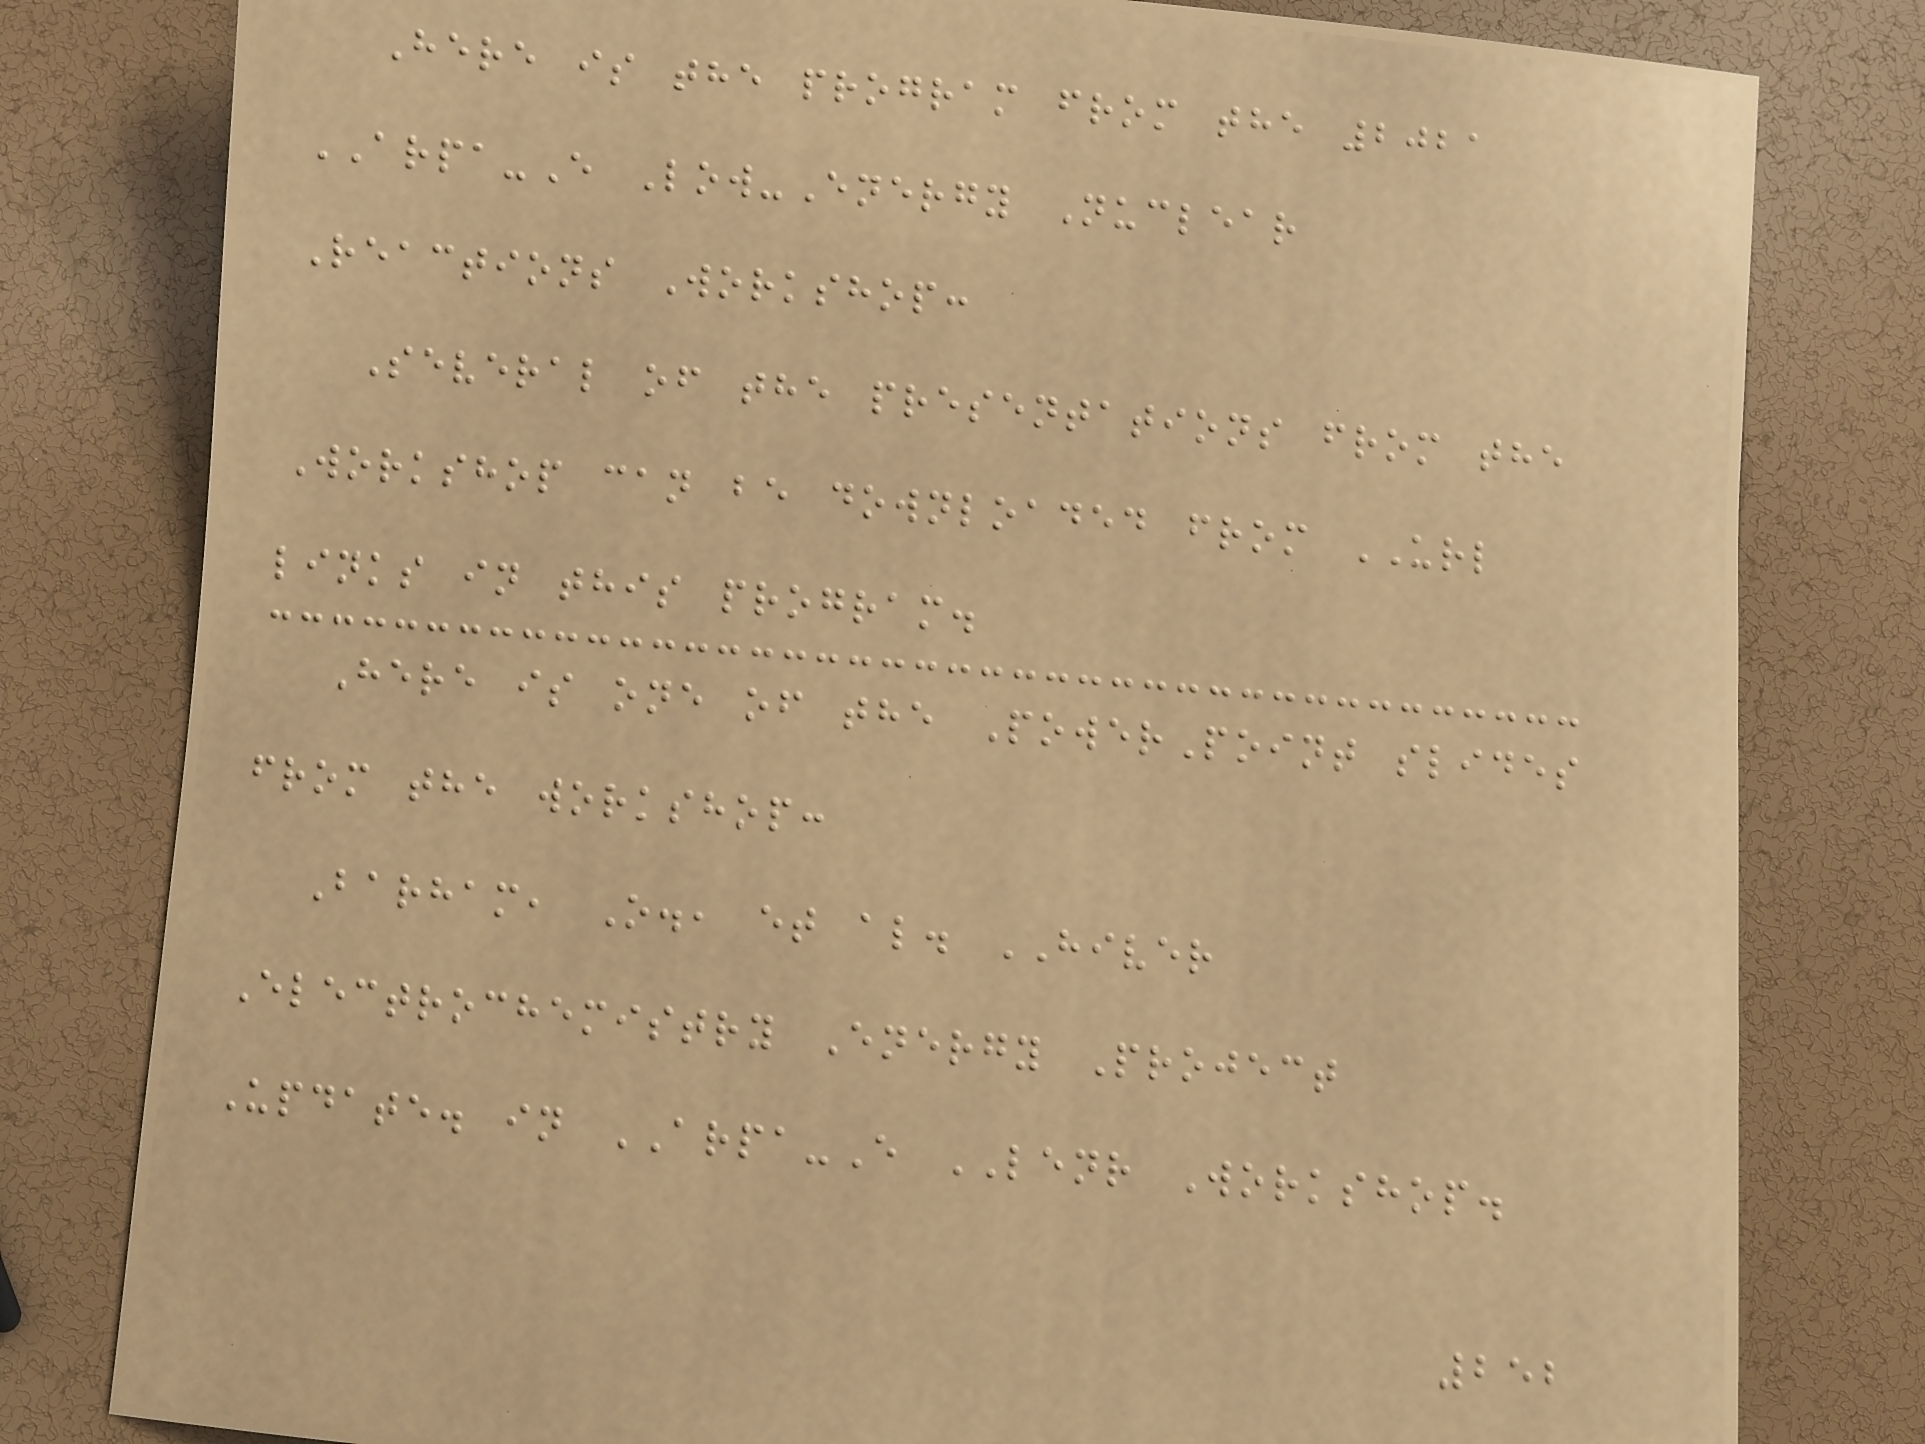Here is the program from the 2021
ARPA-E Low-Energy Nuclear
Reactions Workshop:
Several of the presentations from the
Workshop can be downloaded from URL
links in this program.
Here is one of the PowerPoint slides
from the workshop:
Barham, O., et al. HIVER
Electrochemistry Energy Project
Update. in ARPA-E LENR Workshop.
252
